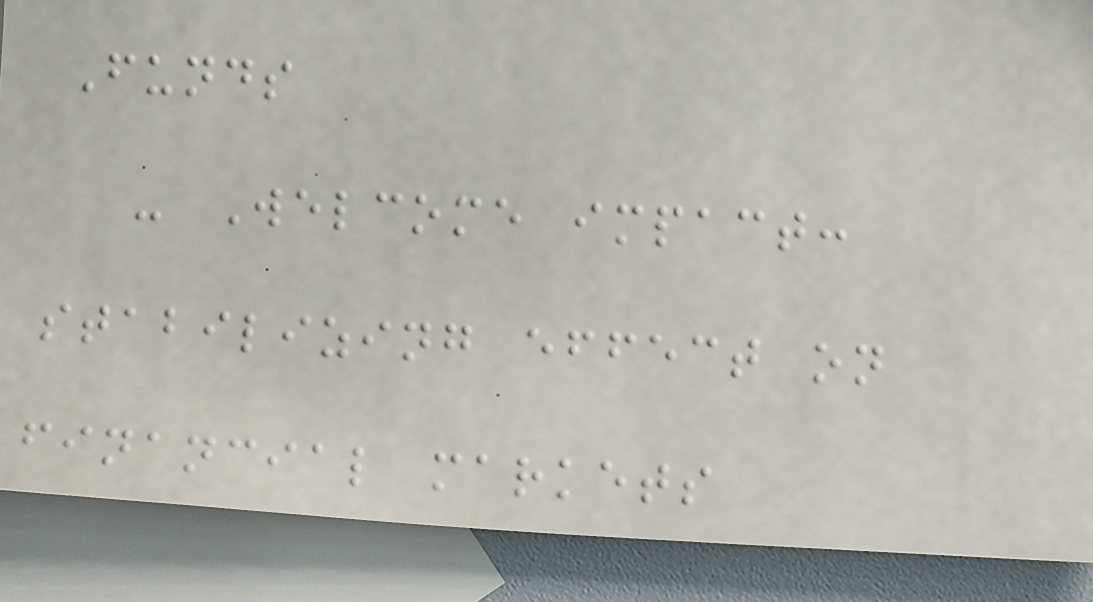Funds
- Welcome impact:
stabilizing effect on
financial markets
